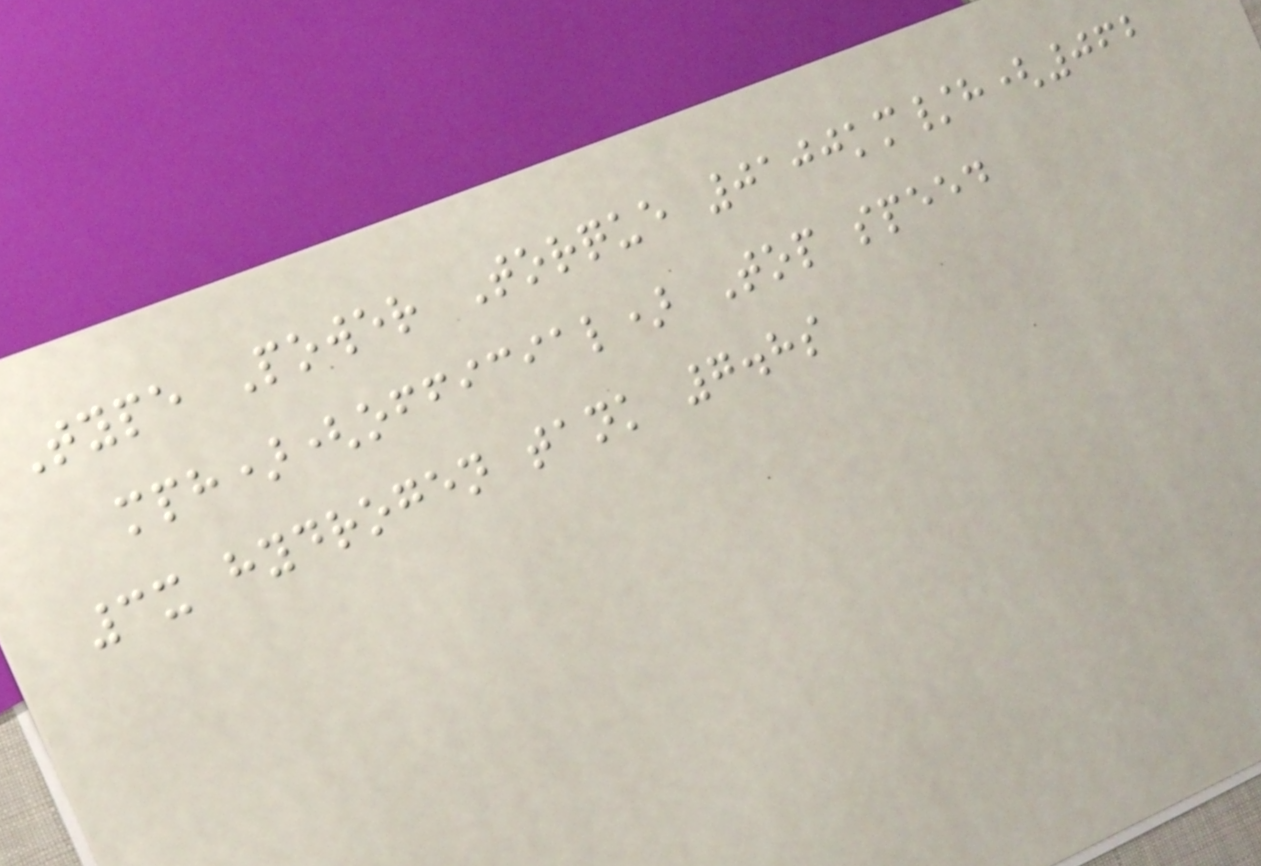Type Power Torque 0100km/h(062
mph)(official) Top speed
3x hydrogen tank 7.8s
